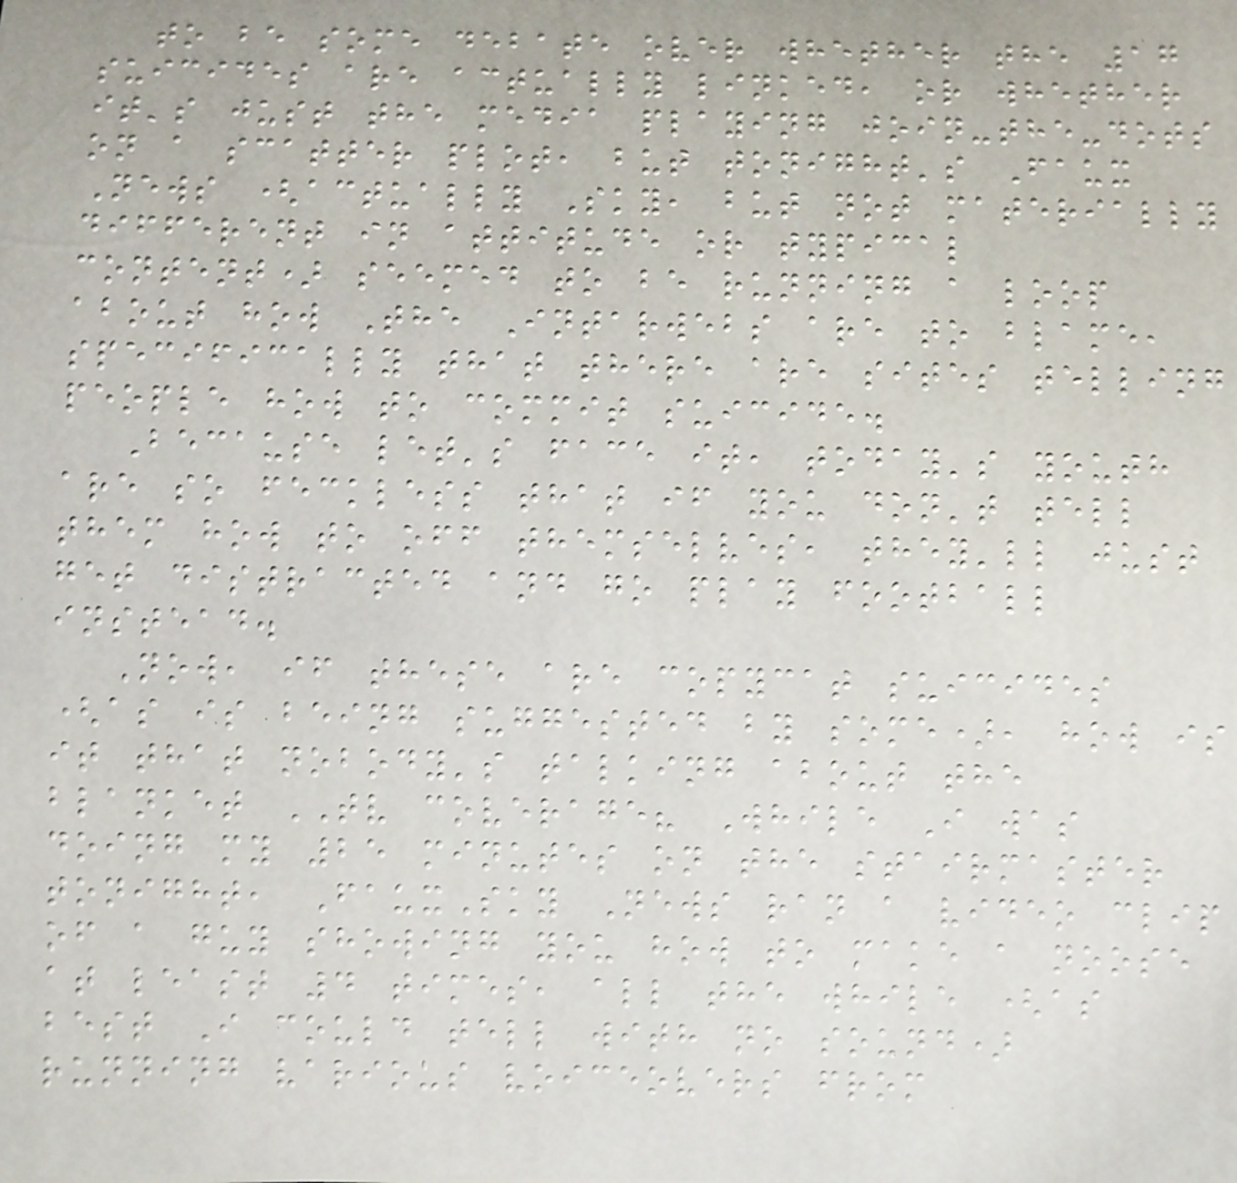to be some debate over whether the 17
suicides are actually linked, or whether
it's just the media playing join-the-dots
on a scatter plot, but tonight's Faux
News (actually Sky, but not materially
different in attitude or typical
content) seemed to be running a loop
about how The Intarwebs are to blame,
specifically that there are sites telling
people how to commit suicide.
Because let's face it, today's youth
are so feckless that if you don't tell
them how to off themselves, they'll just
get distracted and go play football
instead.
Now, if these are copycat suicides
(as is being suggested by some), how is
it that nobody's talking about the
blanket TV coverage? While I was
doing my 25 minutes on the stairmaster
tonight, FauxSky News ran a video clip
of a guy showing you how to make a noose
at least 4 times, all the while (as
best I could tell with no sound)
running various voiceovers from
